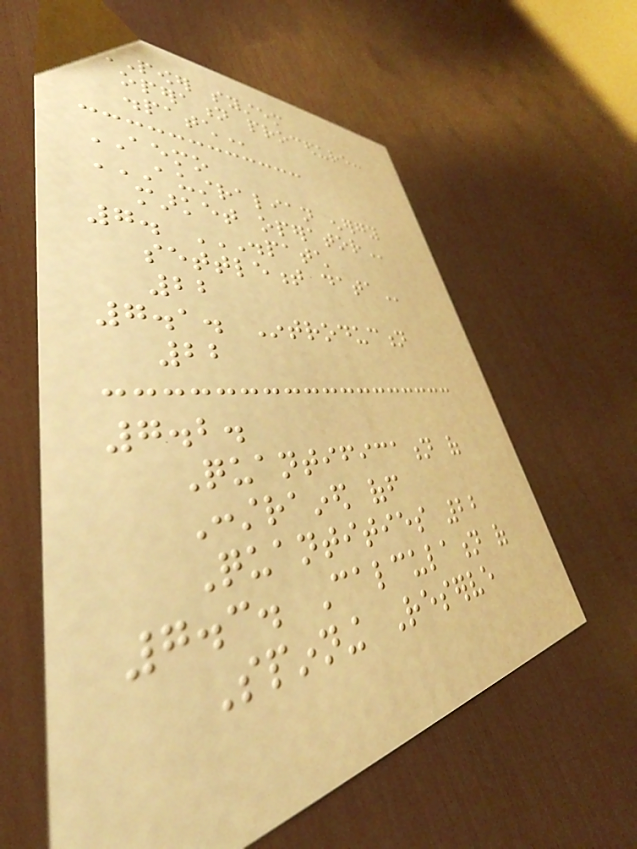POWER SYSTEM
OPERATION PROCEDURE:
DISPATCH
AEMO
AUSTRALIAN ENERGY
MARKET OPERATOR
7. DISPATCH
SETTLEMENT DATA
22
7.1. Introduction
22
7.2.
Quantification of
Constrained off
Quantities 22
7.3. Calculation of
Spinning Reserve
